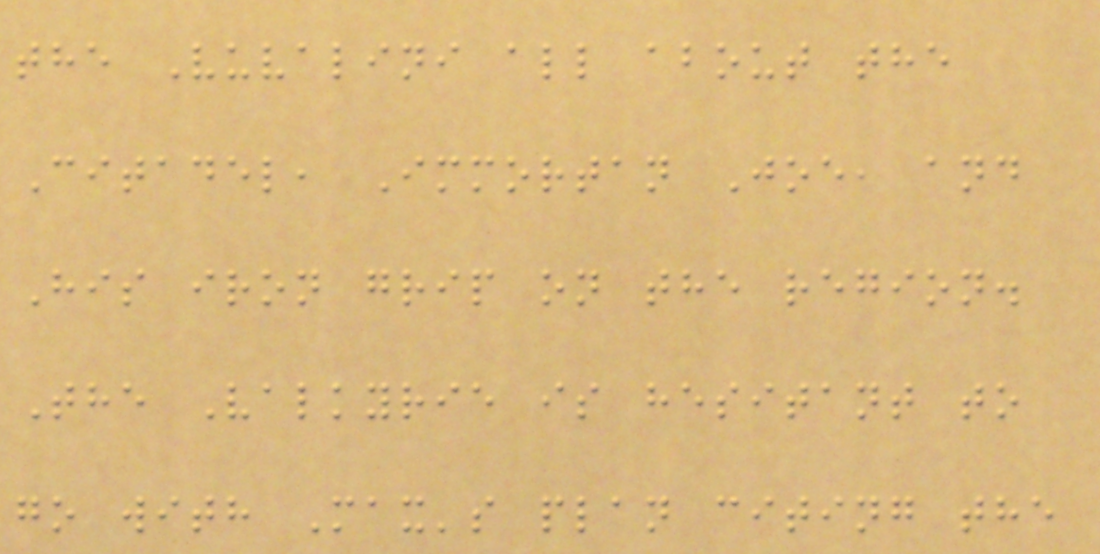the Vuvalini all about the
Citadel, Immortan Joe, and
His iron grip on the region.
The Valkyrie is hesitant to
go with Max's plan citing the
